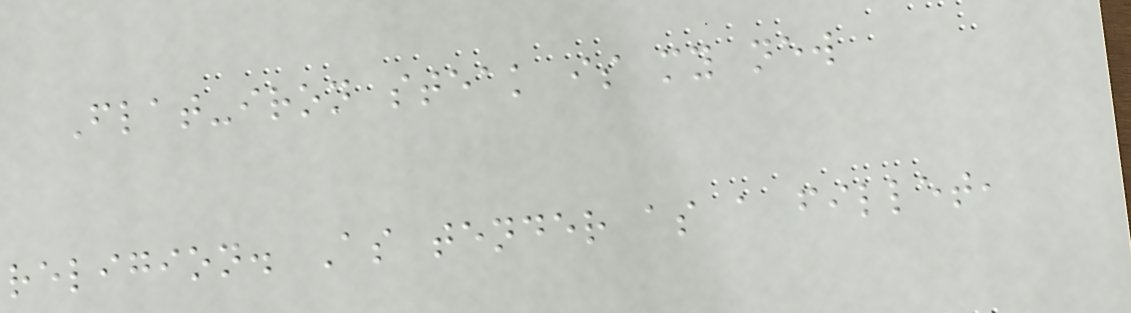Flat-iron steak is my new
religion. As tender as a fillet,
